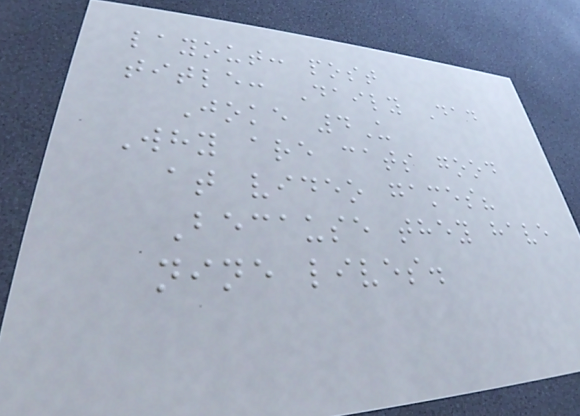layout: post
title: Daily Dad
Joke 4U
Why are cats good
at video games?
Because they have
nine lives.
